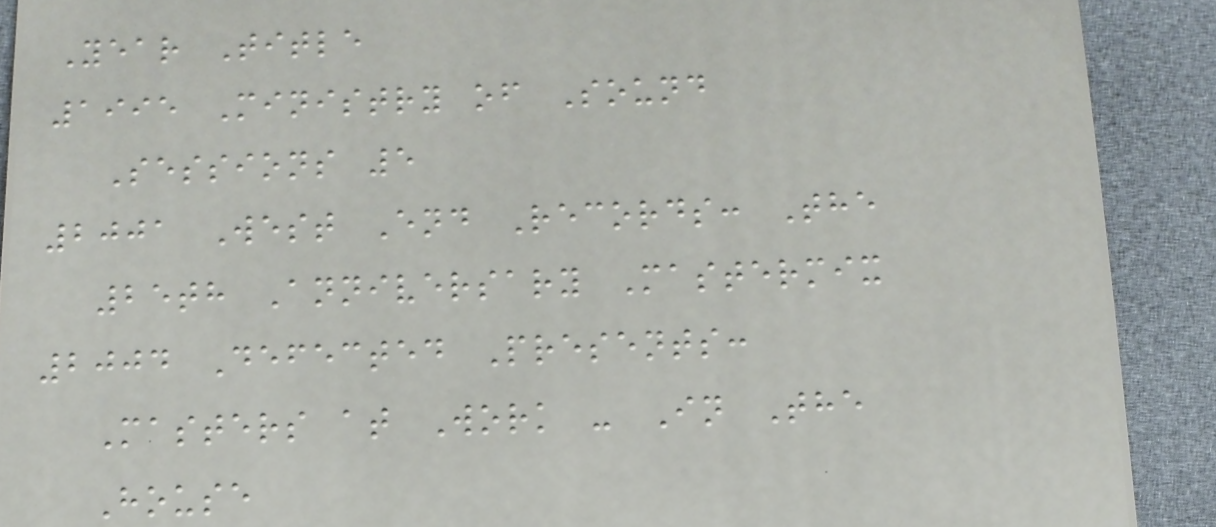Year Title
1995 Ministry of Sound
Sessions 5
2001 West End Records: The
25th Anniversary Mastermix
2004 Defected Presents:
Masters at Work - In The
House
